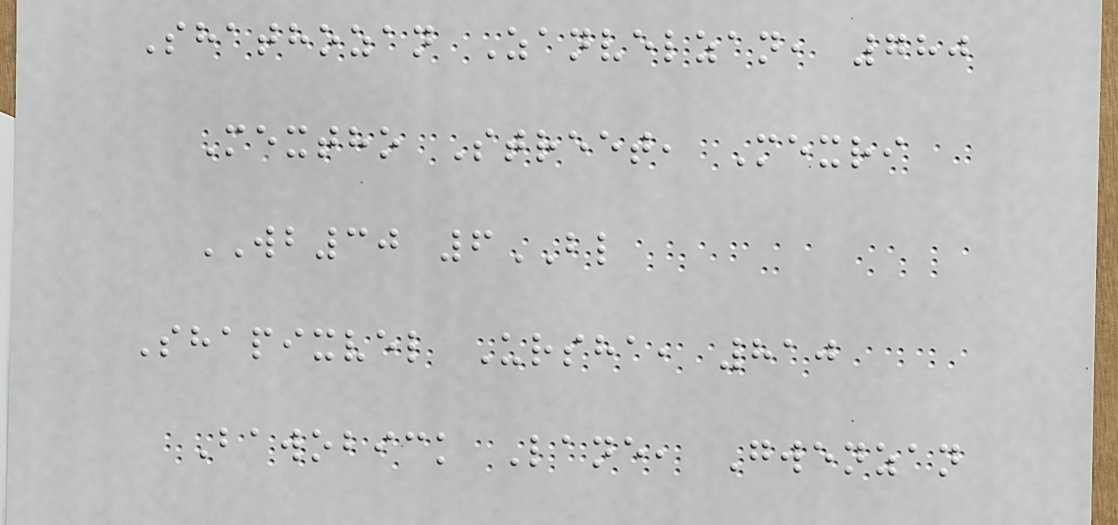Shathozan Zanvelzan, 780
Mextho Street, Mexri
WB30 6BL
Shapixvel Ursha, 810
Bawobick Lane, Gwenzan
